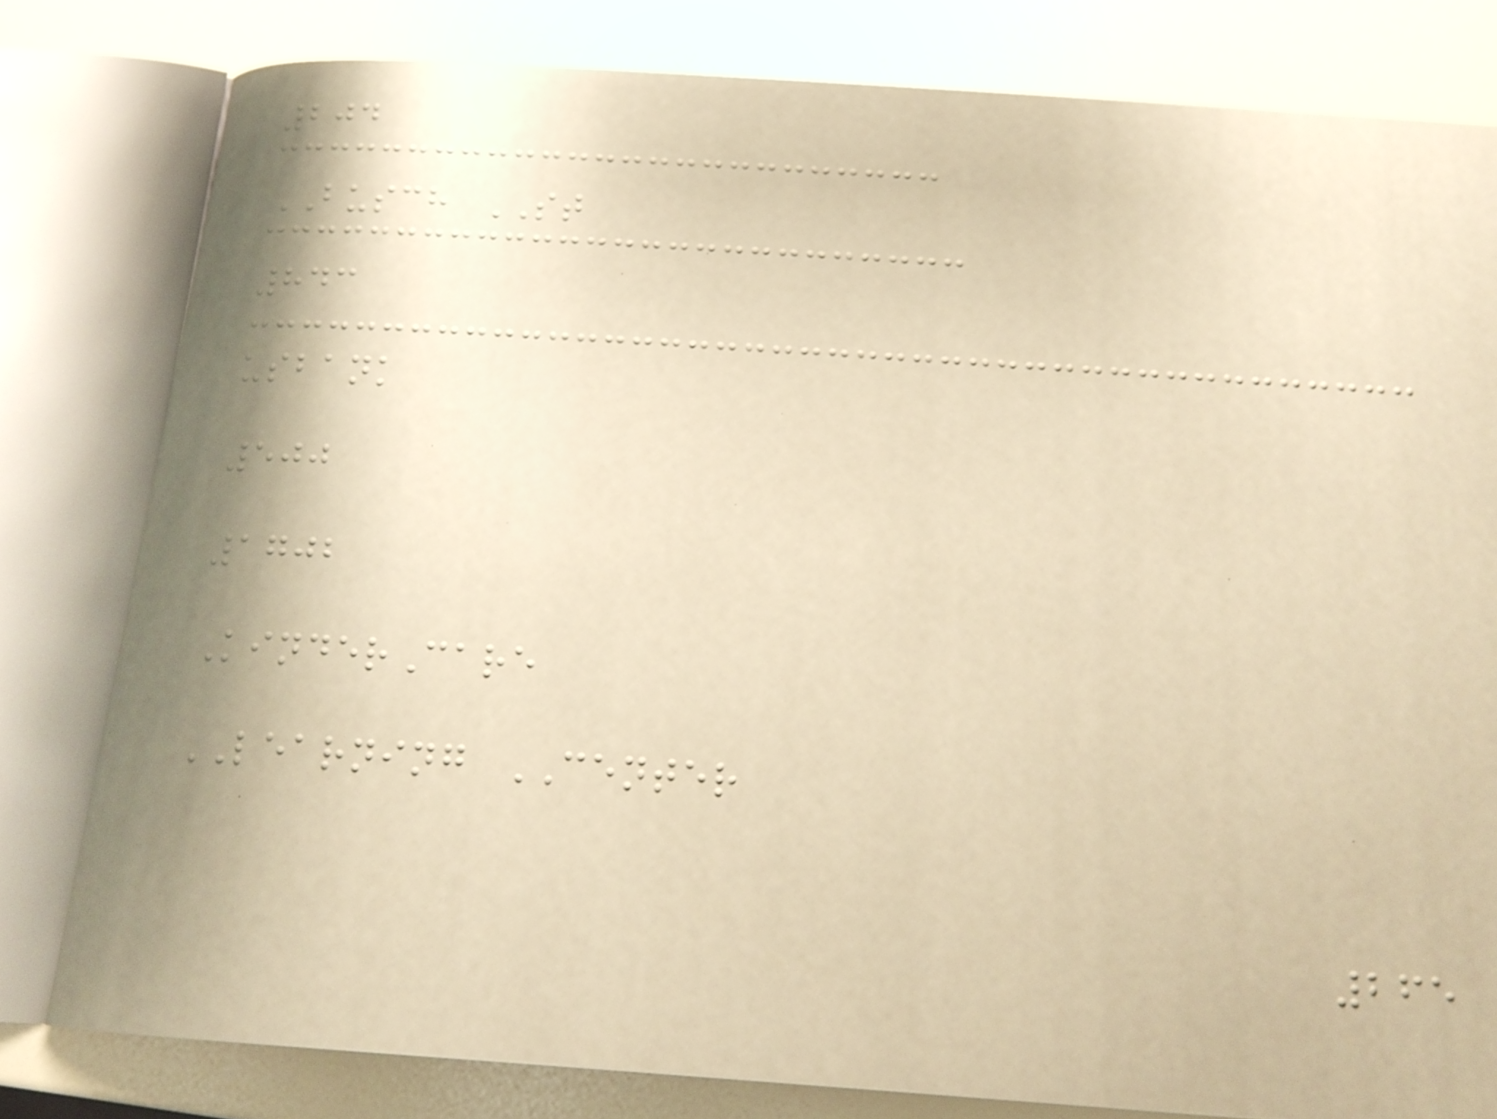204
BUSCH ST
843
usbank
500
1702
KinderCare
LEARNING CENTER
265
